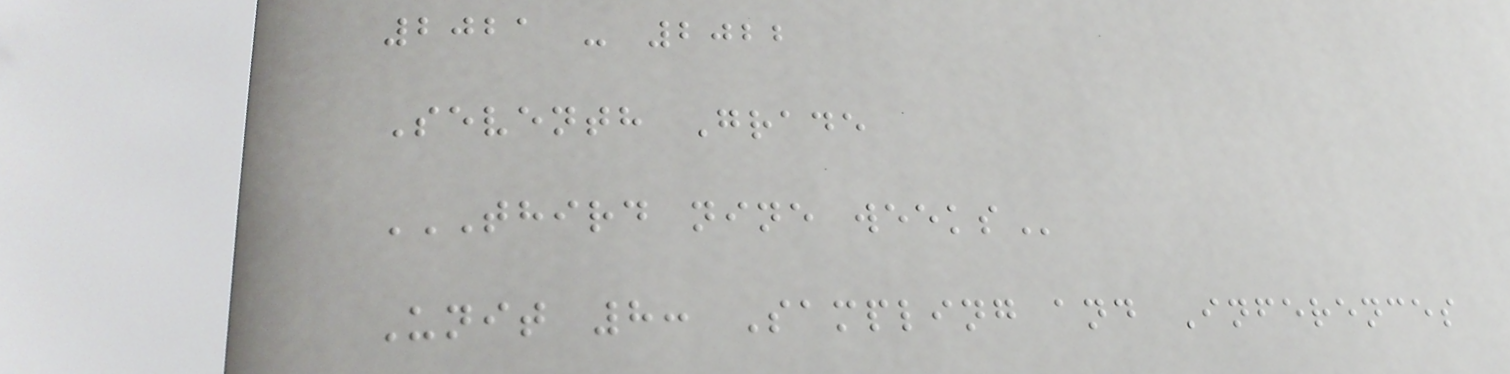2021 - 2022
Seventh Grade
THIRD NINE WEEKS
Unit 8: Sampling and Inferences
